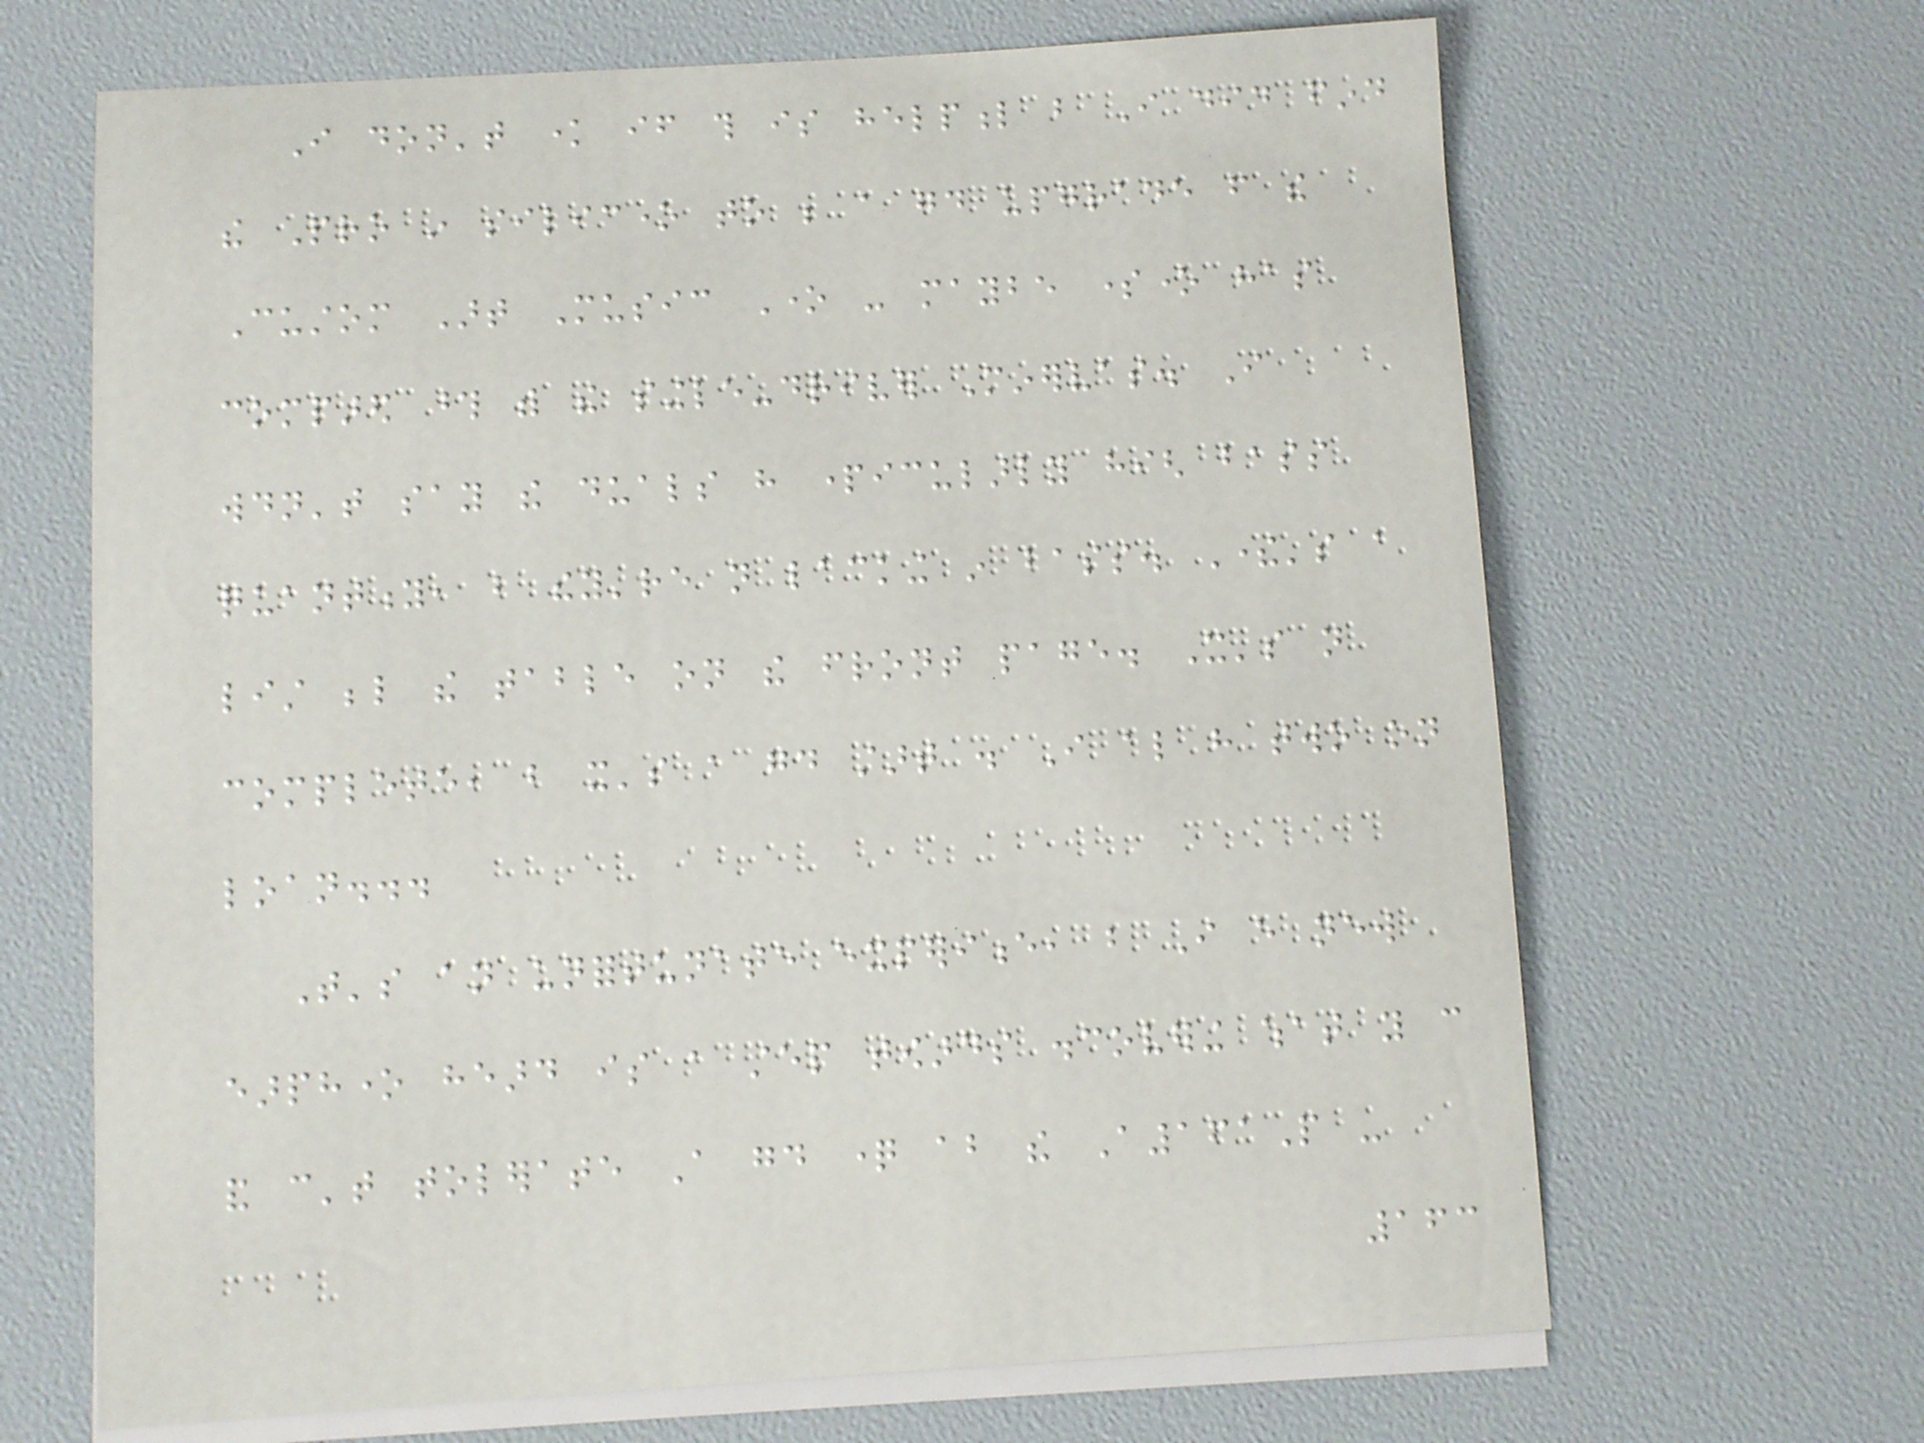I don't know if this is helpful but I did find
the Pro in silicone to be a good upgrade from the
Custom Art Music One - maybe someone has
compared those with the single-driver Minervas. I
wouldn't say the duals have particularly high bass
quantity, but they're not lacking in bass. There's a
list below the table on the front page. It's not
complete, but it's a good start . I also have two on
loan...
That's an unfortunate experience, but I every new
earphone heard is a step towards discovering what you can
and can't tolerate A good question about the A161P -
163
